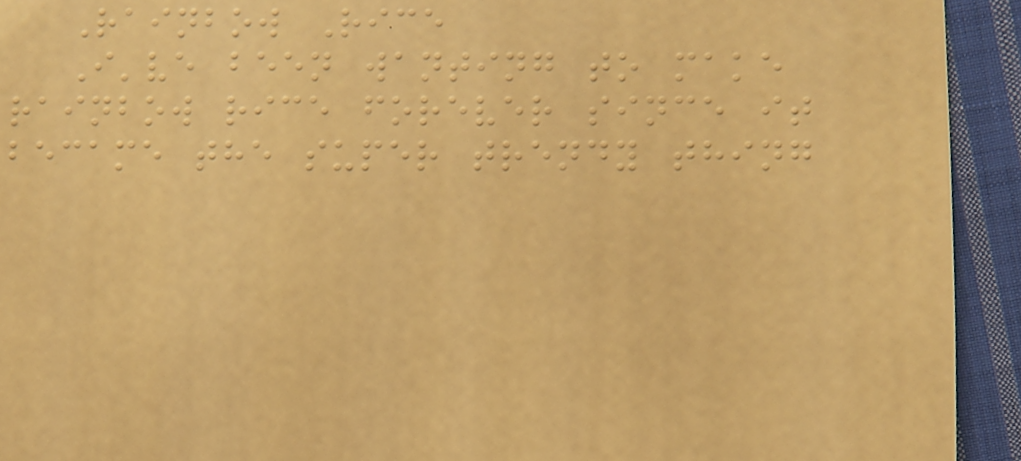Rainbow Rice
I've been wanting to make
rainbow rice forever since it
became the super trendy thing
